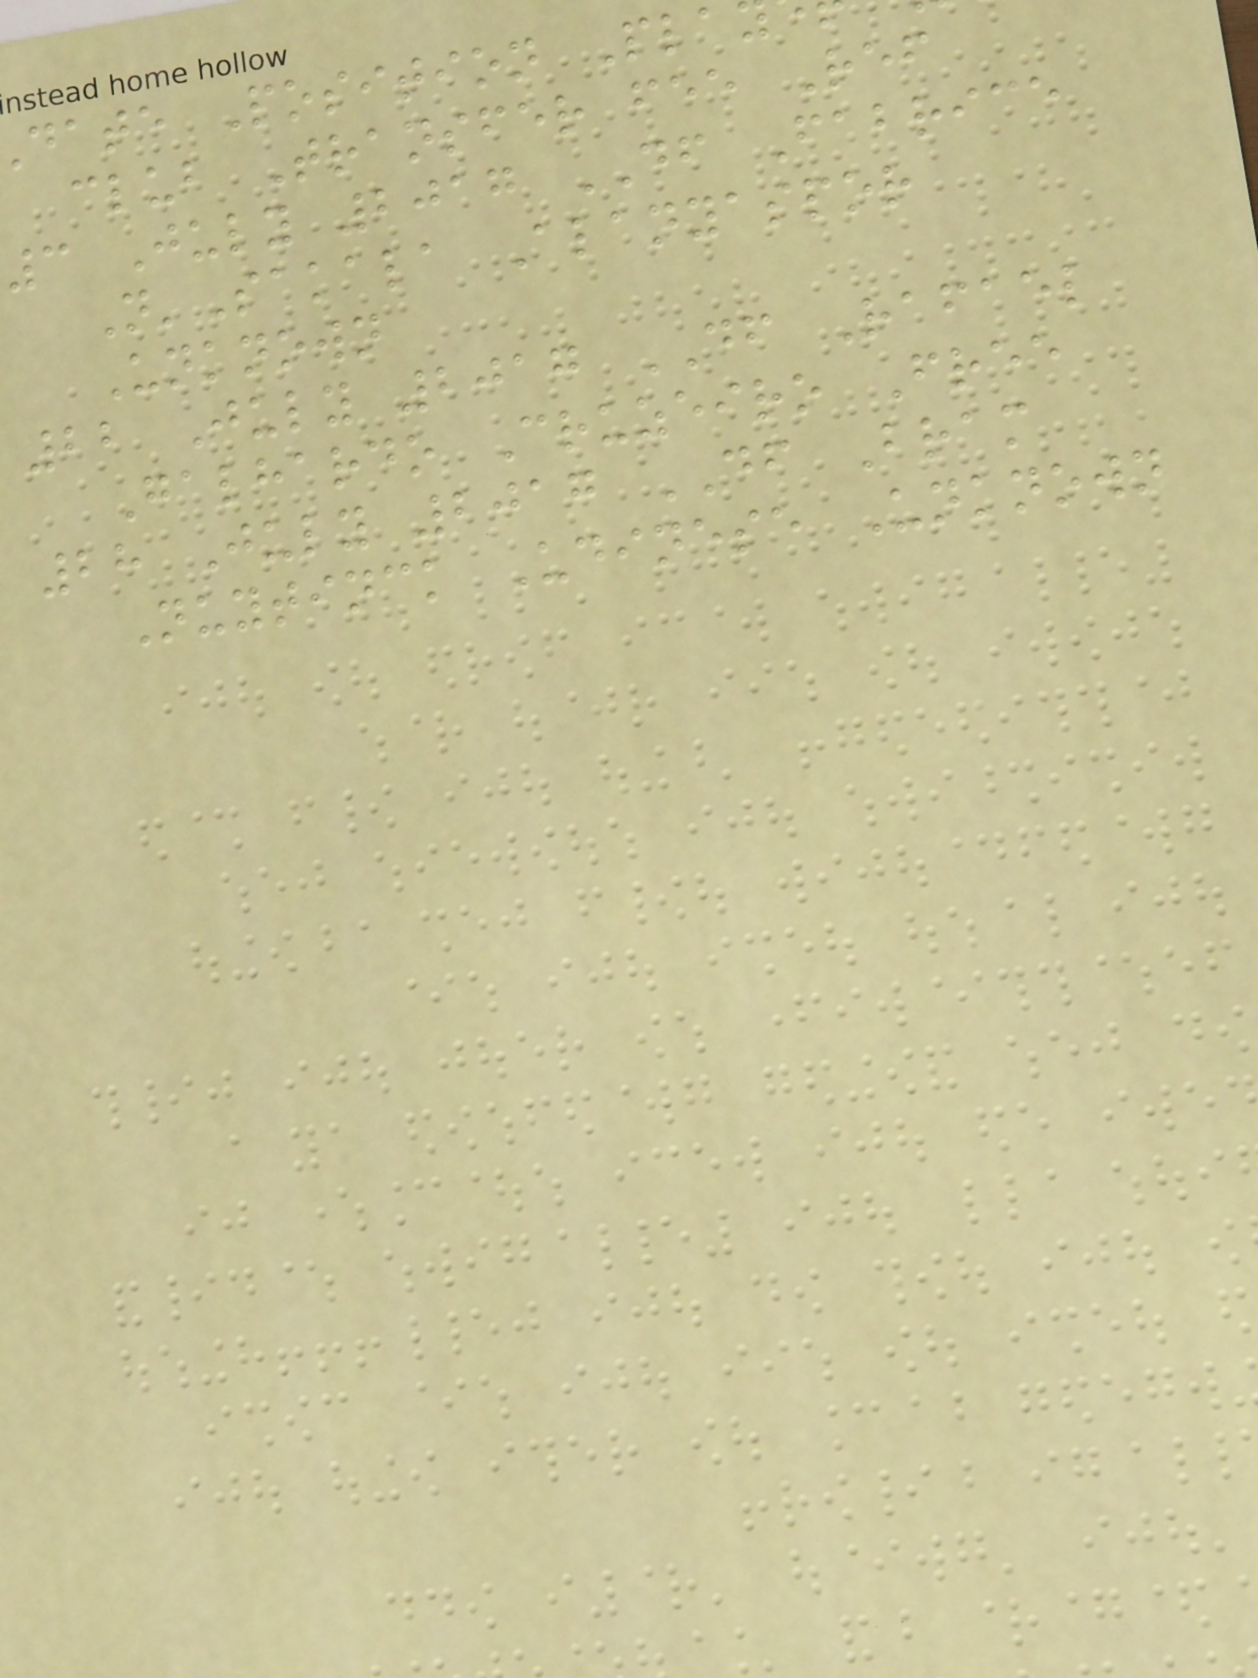date Position Pla
club Transfer fee Ref
3 July 2017 DF Fabrice
N'Sakala Alanyaspor
Unknown
22 July 2017 DF Rafael
Galhardo Cruzeiro Free
28 July 2017 DF Bram
Nuytinck Udinese Unknown
